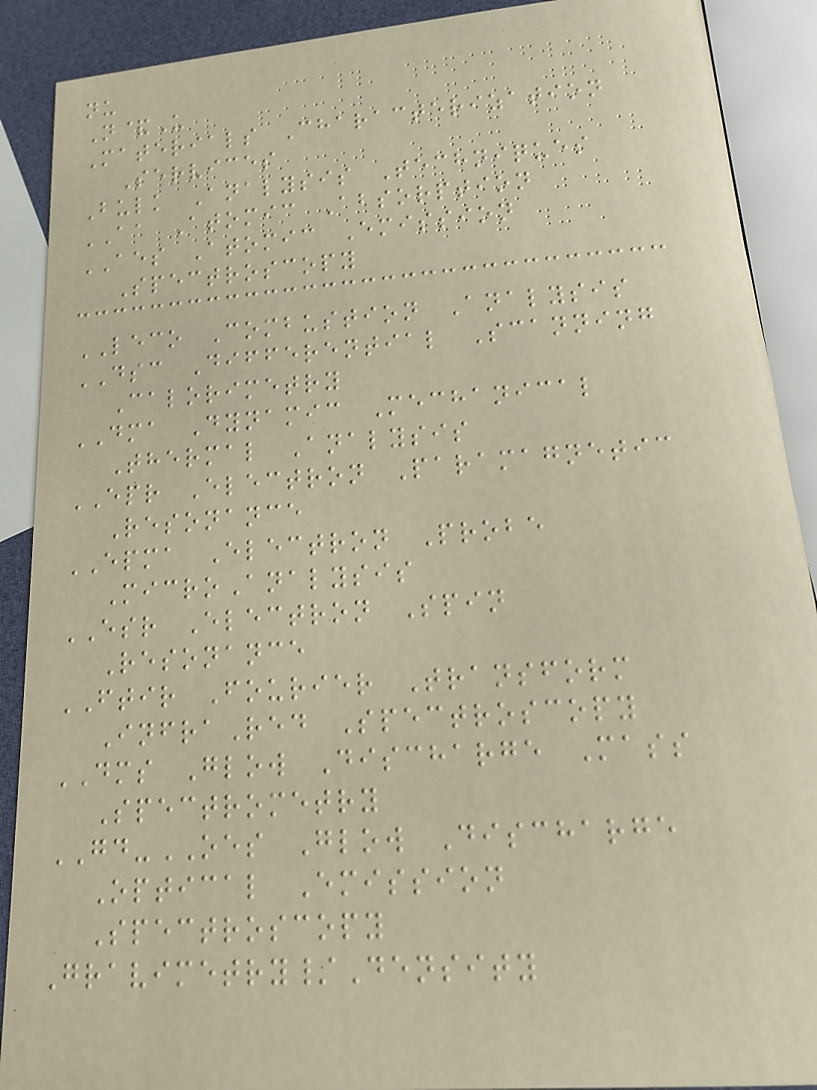nu
N&U
Materials Characterization
Services
Bulk Analysis Techniques
AA Atomic Absorption
AES Atomic Emission
Spectroscopy
LECO Combustion Analysis
DSC Differential Scanning
Calorimetry
DMA Dynamic Mechanical
Thermal Analysis
EPR Electron Paramagnetic
Resonance
EPMA Electron Probe
MicroAnalysis
ESR Electron Spin
Resonance
FTIR Fourier Transform
InfraRed Spectroscopy
DMS Glow Discharge Mass
Spectrometry
GD-OES Glow Discharge
Optical Emission
Spectroscopy
Gravimetry/Density
